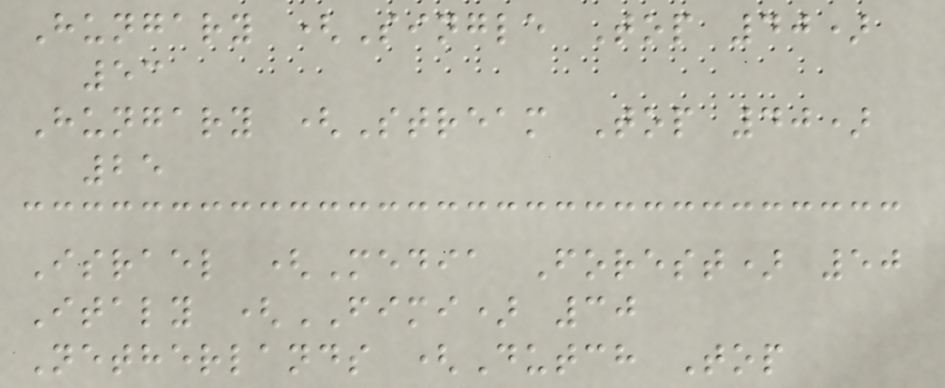Hungary (Single Top 40)
53
Hungary (Stream Top 40)
25
Israel (Media Forest) 50
Italy (FIMI) 30
Netherlands (Dutch Top
